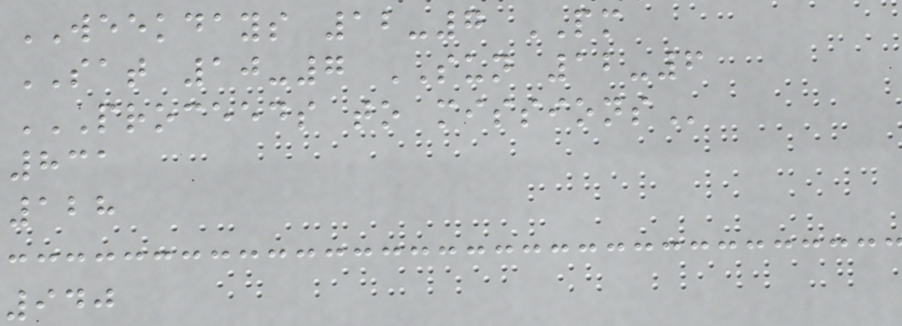WEEKDAYS 12-7 PM
SAT 10-7 SUN 12-6
PROCEEDS TO MISSIONS
831
128
940
